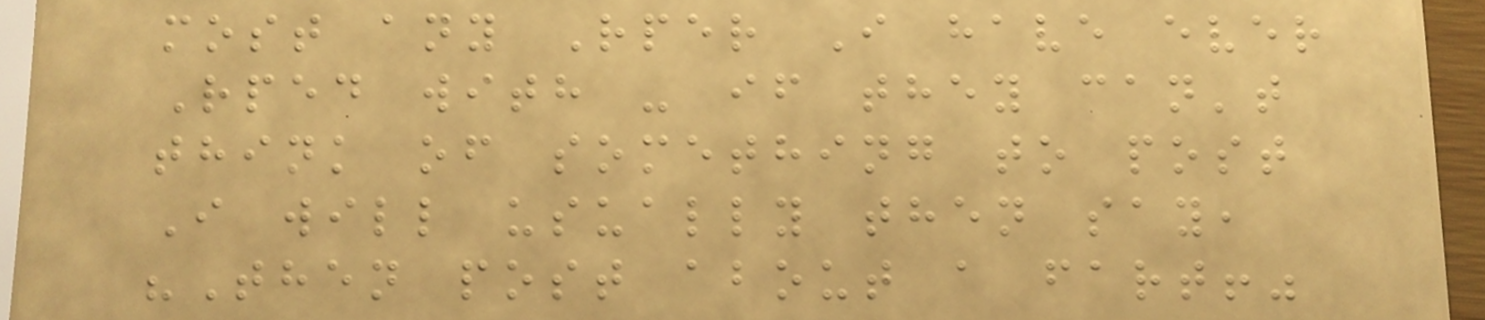most any Rper I have ever
Rped with - if they can't
think of something to post
I will usually then say,
"Then post about a fart!"
